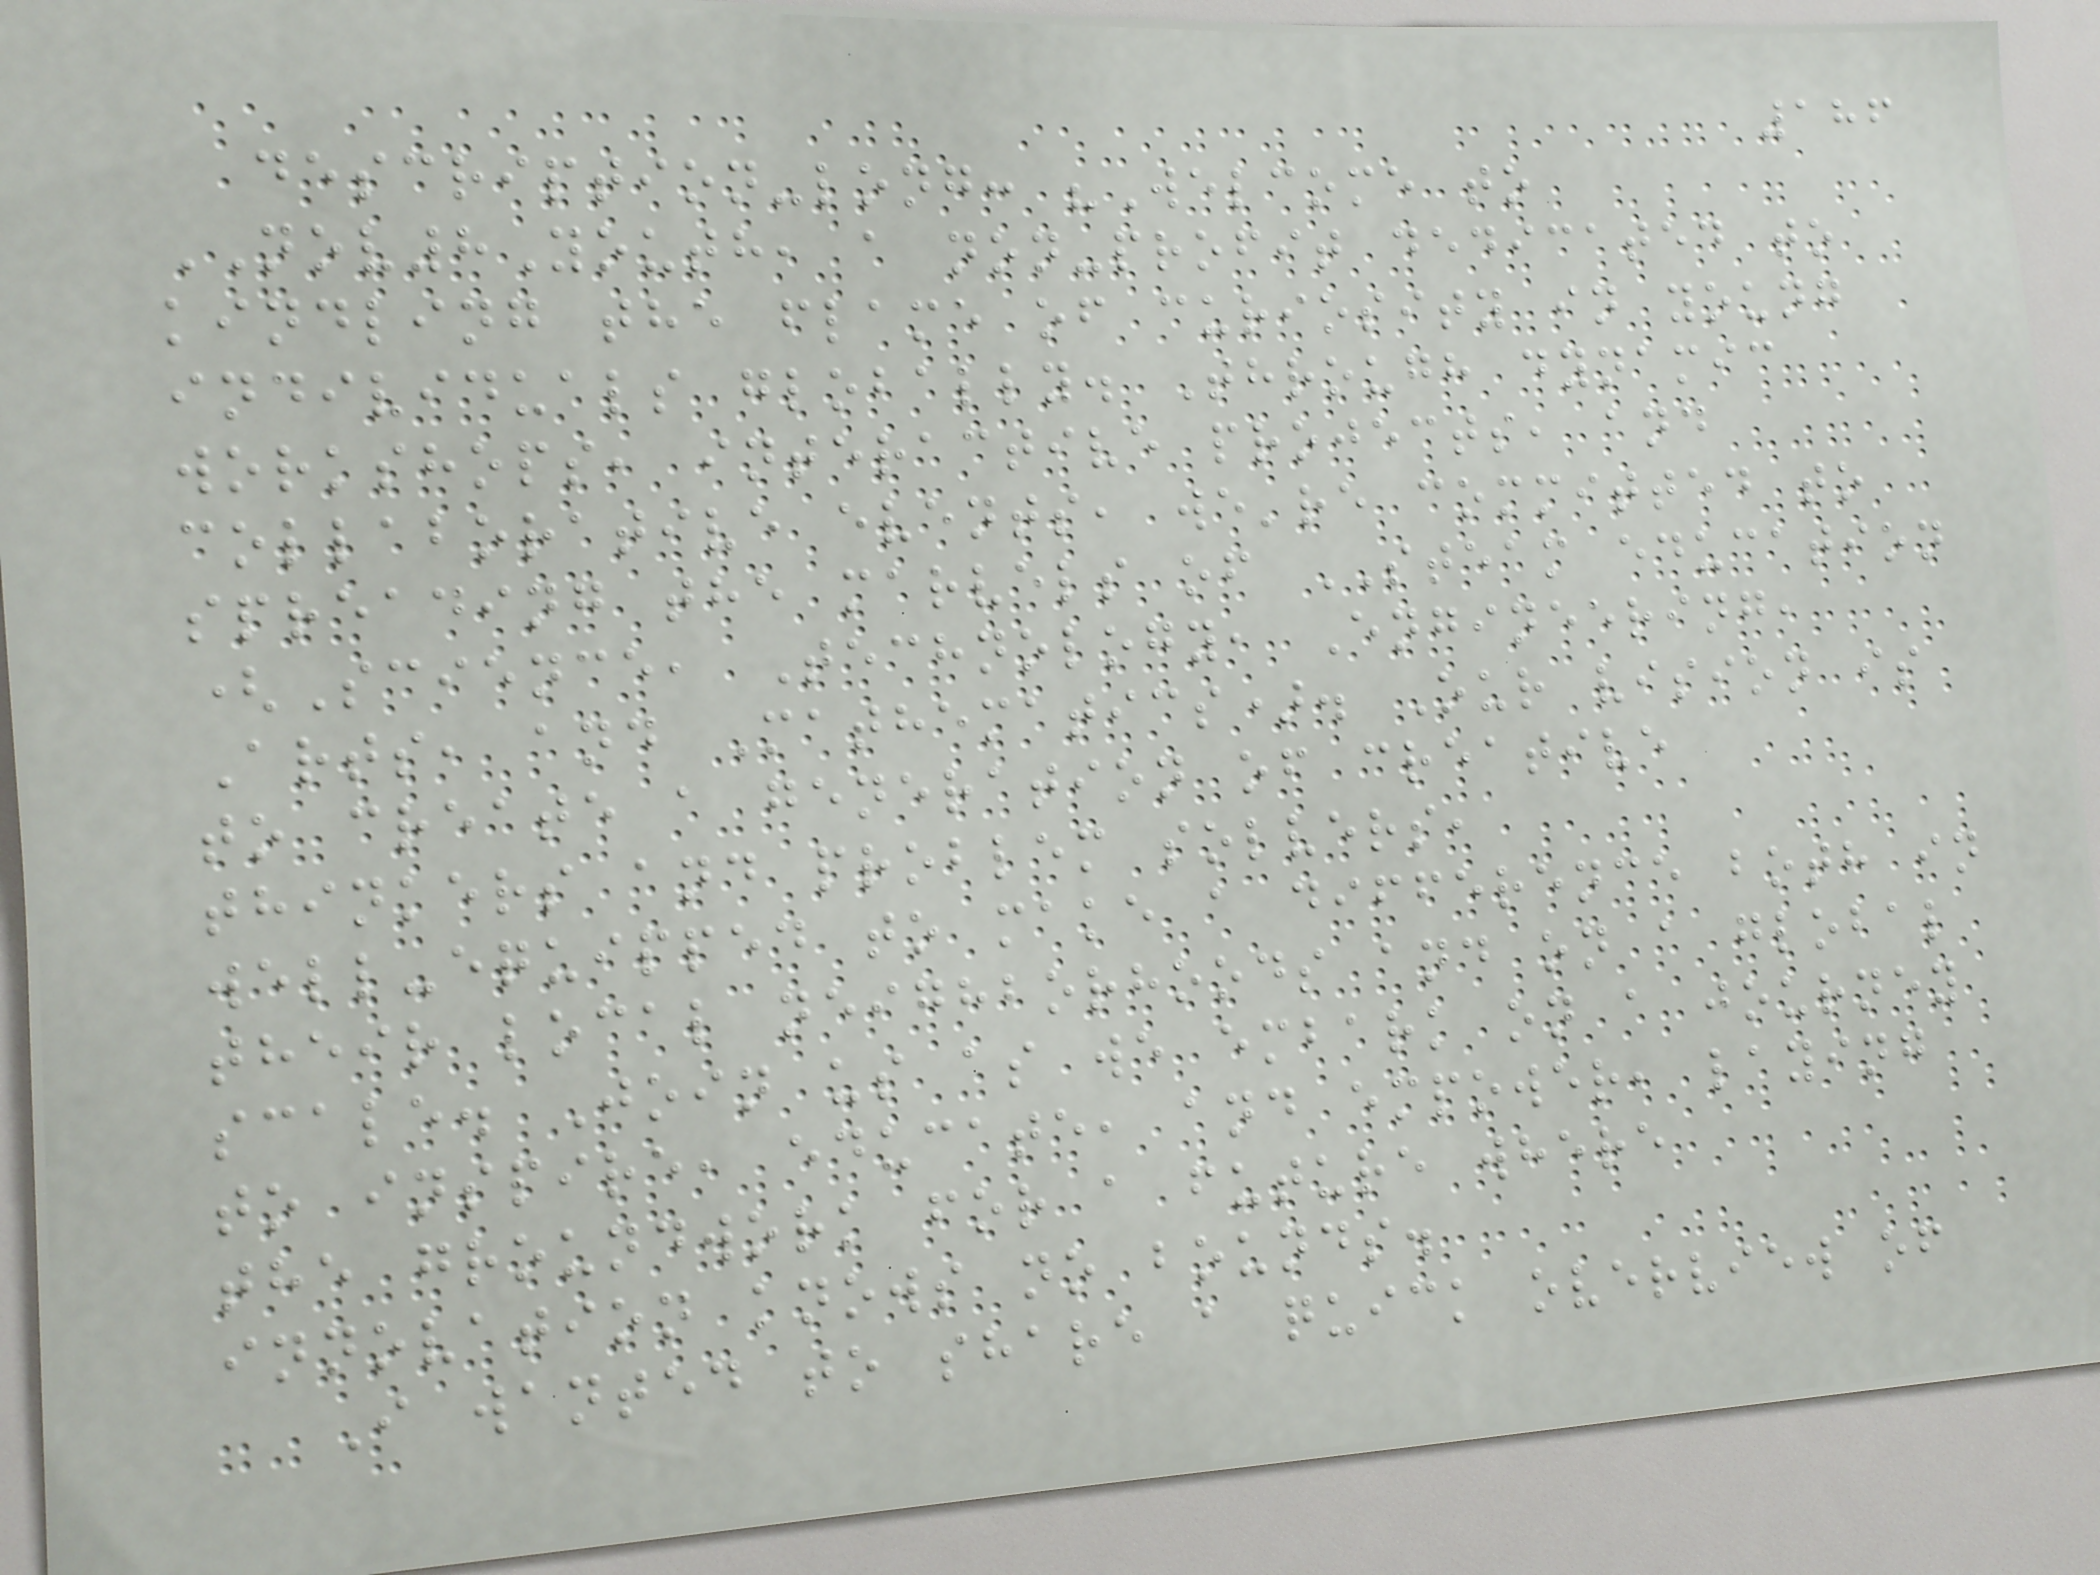186
description-long: "Welcome to
NOV8Youth, a non-profit dedicated to
kindling the flame of curiosity in young
individuals globally. Through dynamic
workshops, interactive projects, and
collaborative events, we're committed to
spreading the marvels of STEAM education
(Science, Technology, Engineering,
Arts, and Mathematics). Our vision is
to create a generation of creative
thinkers and problem solvers,
well-equipped to make a difference both in
their local neighborhoods and on a global
scale. Join us as we embark on a journey
to inspire, educate, and empower, laying
the groundwork for a future where
innovation knows no bounds.
I wanted to share a quick overview of
